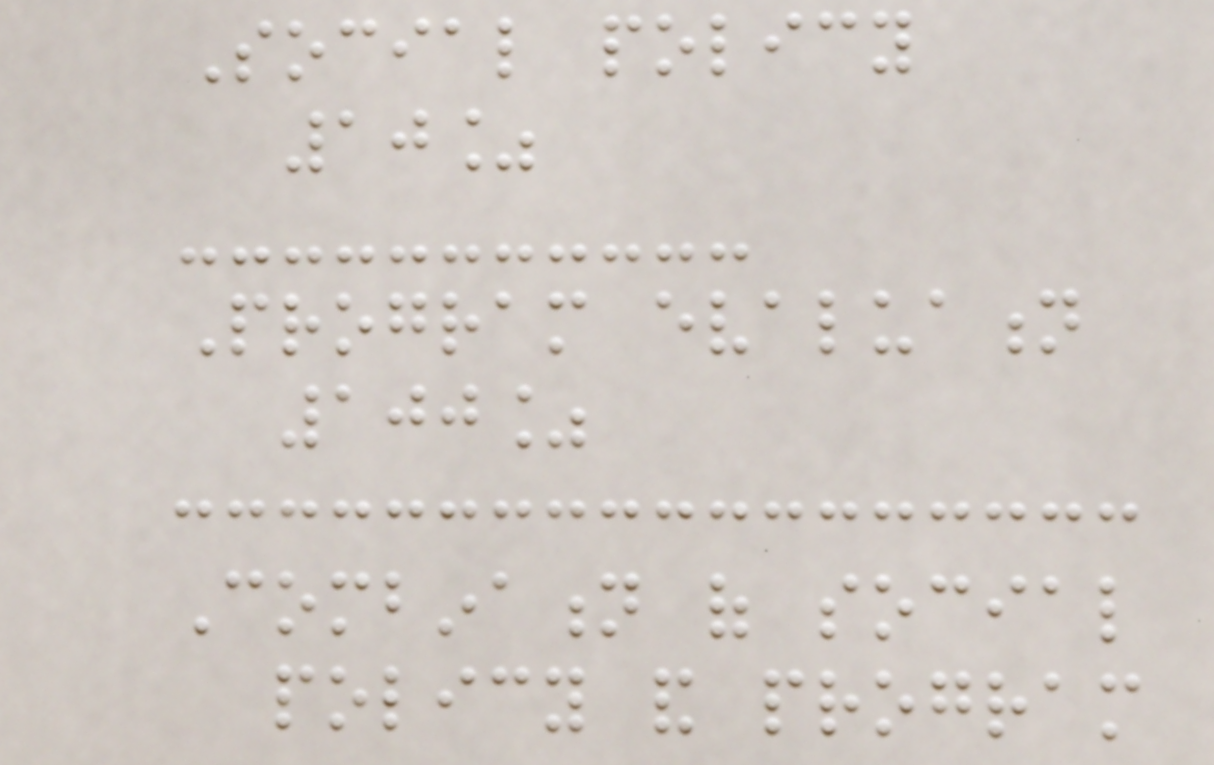Social policy
10%
Program evaluation
100%
Combination of social
policy and program
